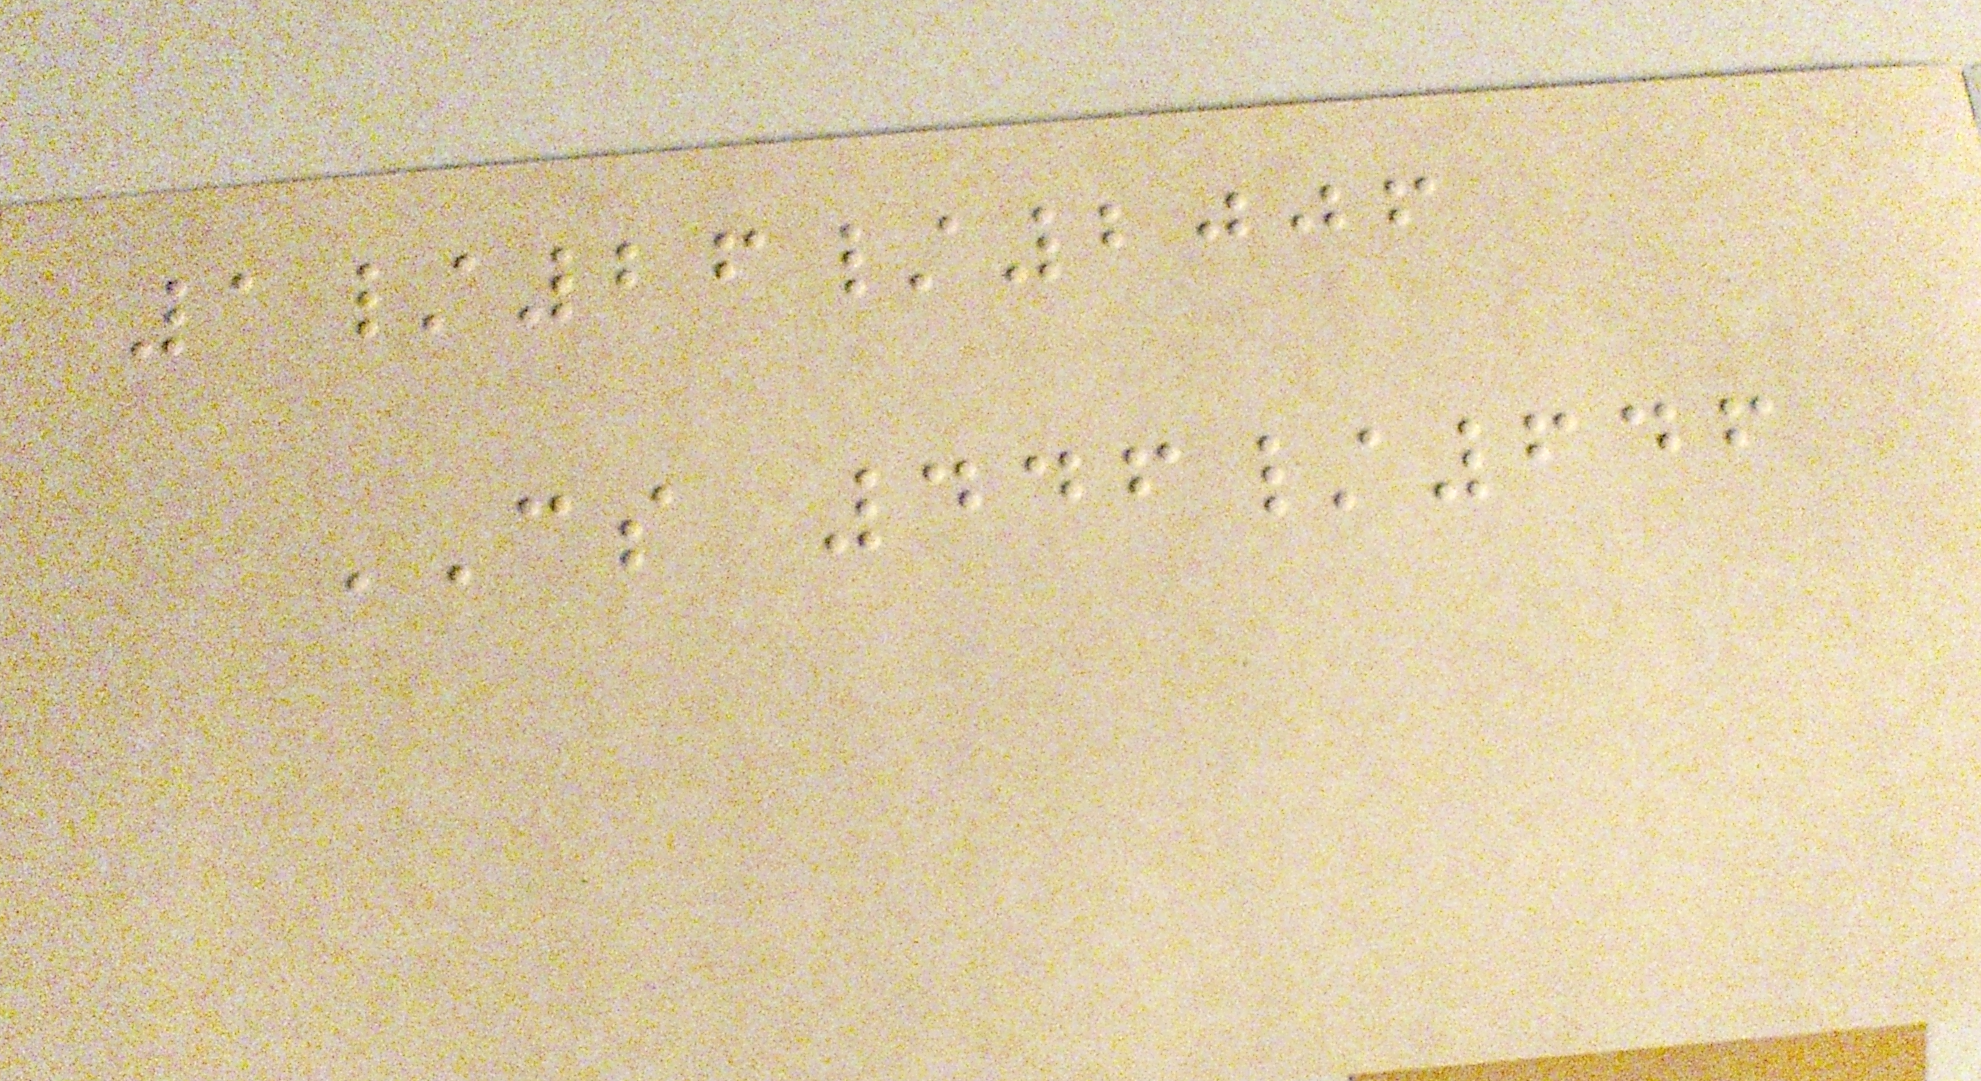1/26/2006
CS 446/646
